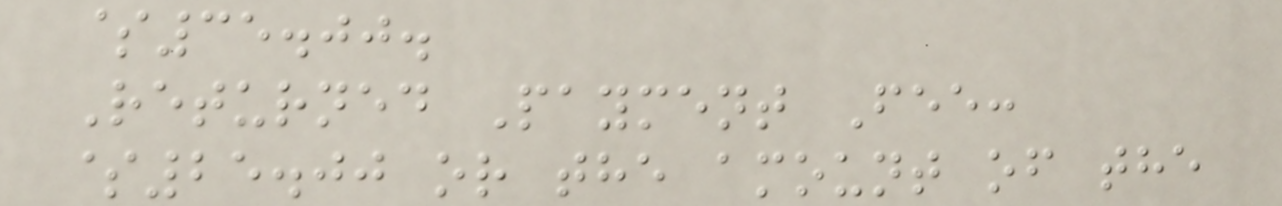$35.00.
Returned Payment Fee:
$25.00 or the amount of the
